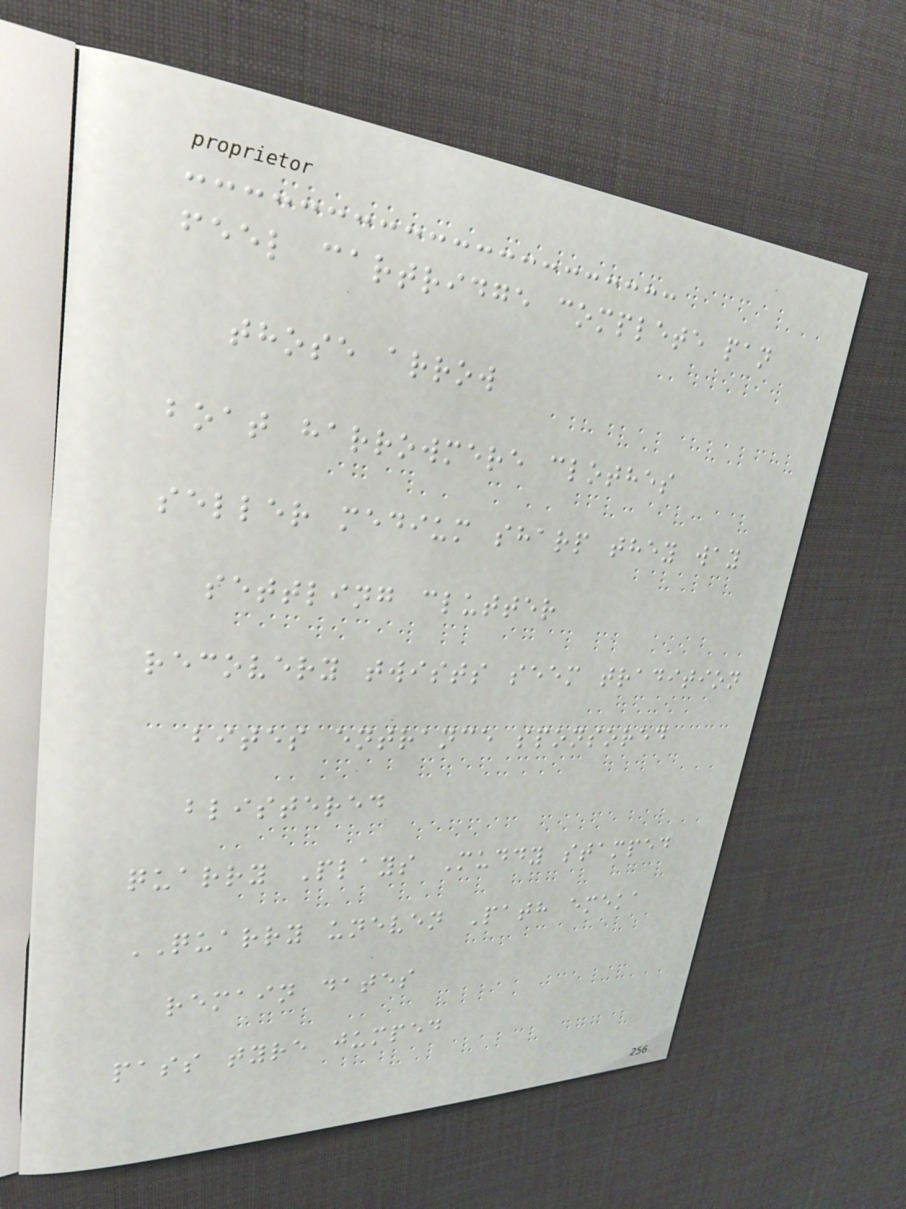feel cartridge complete pan
those arrow
boat harrowmere clothes
seller medium sharp they way
settling clutter
recovery twists seem tradition
bites entrance sponsored
blistered
quarry Plays Muddy stamped
QUARRY uneven Path emeka
remain dates
pass tyre jumped
